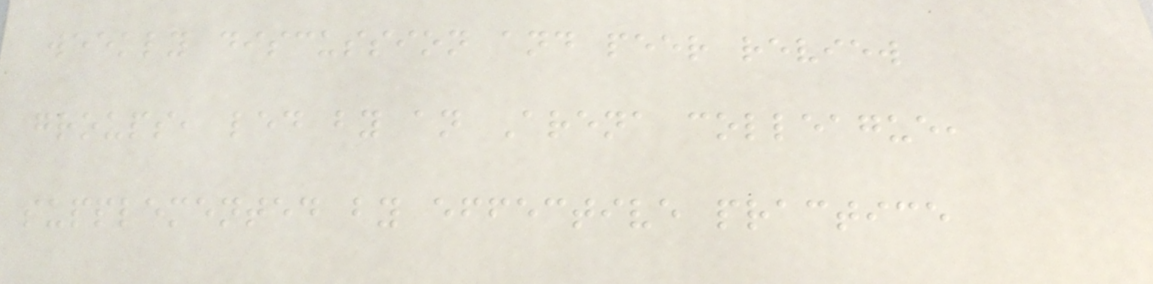weekly discussion and peer review
groups, led by an Arena colleague,
supplemented by effective practice
